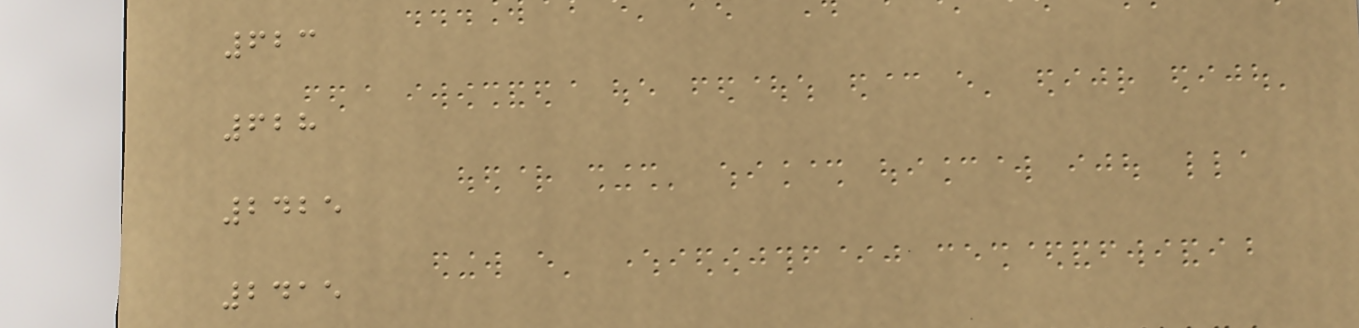623
628
2425
2415
